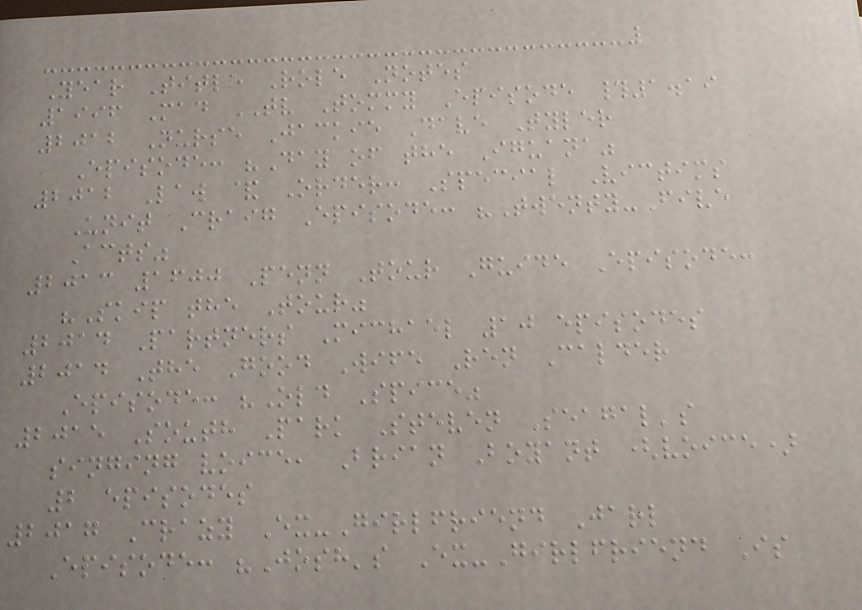Year Title Role Notes
1996 Mad TV Tommy Episode #1.19
2012 Nurse Jackie Dave Tyler
Episode: "Day of the Iguana"
2012 Law & Order: Special Victims
Unit Craig Episode: "Twenty-Five
Acts"
2013 1600 Penn Tour Guide Episode:
"Skip the Tour"
2014 Partners Michael 10 episodes
2014 The Good Wife Ren Calder
Episode: "Old Spice"
2015 South Park Steven Seagal's
singing voice, Brian Boyant (voice)
2 episodes
2017 Crazy Ex-Girlfriend Jarl
Episode: "Josh's Ex-Girlfriend Is
